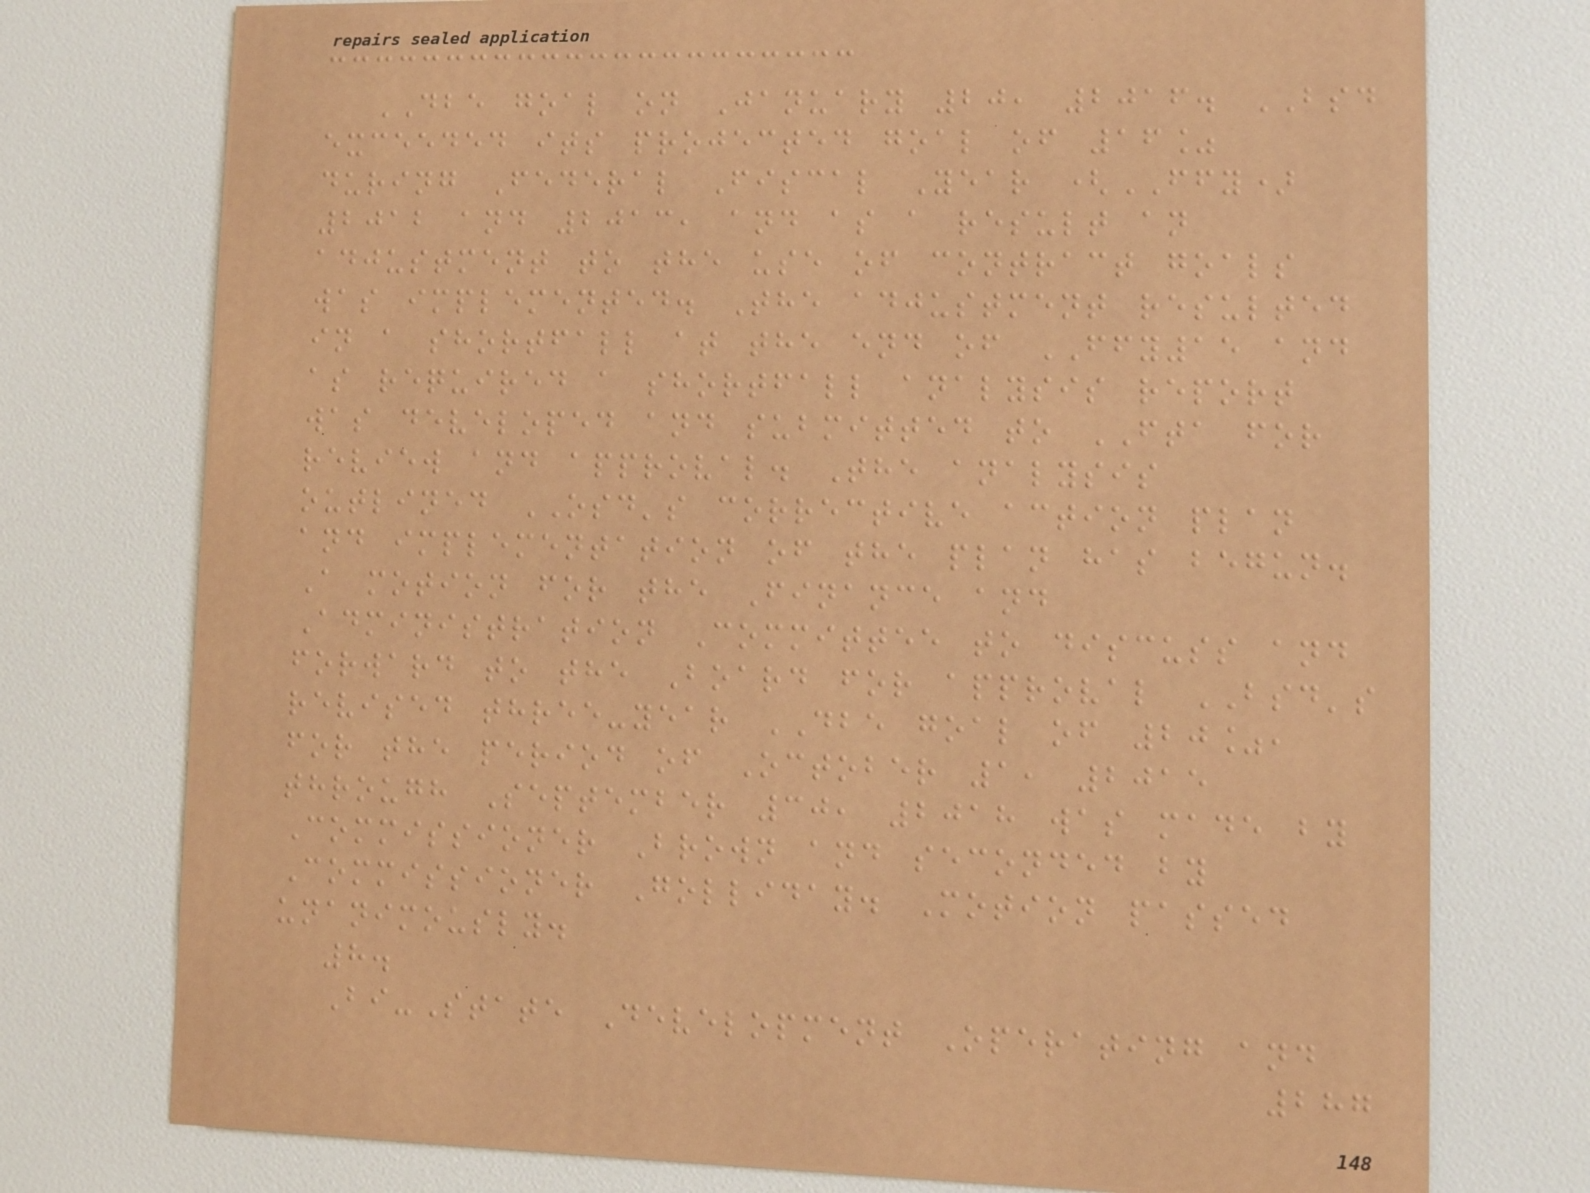DBE goal on January 20, 2016. BSD
exceeded its projected goal of 16%
during Federal Fiscal Year (FFY)
2012 and 2013, and as a result an
adjustment to the use of contract goals
was implemented. The adjustment resulted
in a shortfall at the end of FFY15 and
as required a shortfall analysis report
was developed and submitted to FTA for
review and approval. The analysis
outlined OSD's corrective action plan
and implementation of the plan has begun.
A motion for the Finance and
Administration Committee to discuss and
forward to the Board for approval BSD's
revised three-year DBE goal of 20%,
for the period of October 1, 2015
through September 30, 2018 was made by
Commissioner Brown and seconded by
Commissioner Golliday. Motion passed
unanimously.
8.
Bi-State Development Operating and
287
